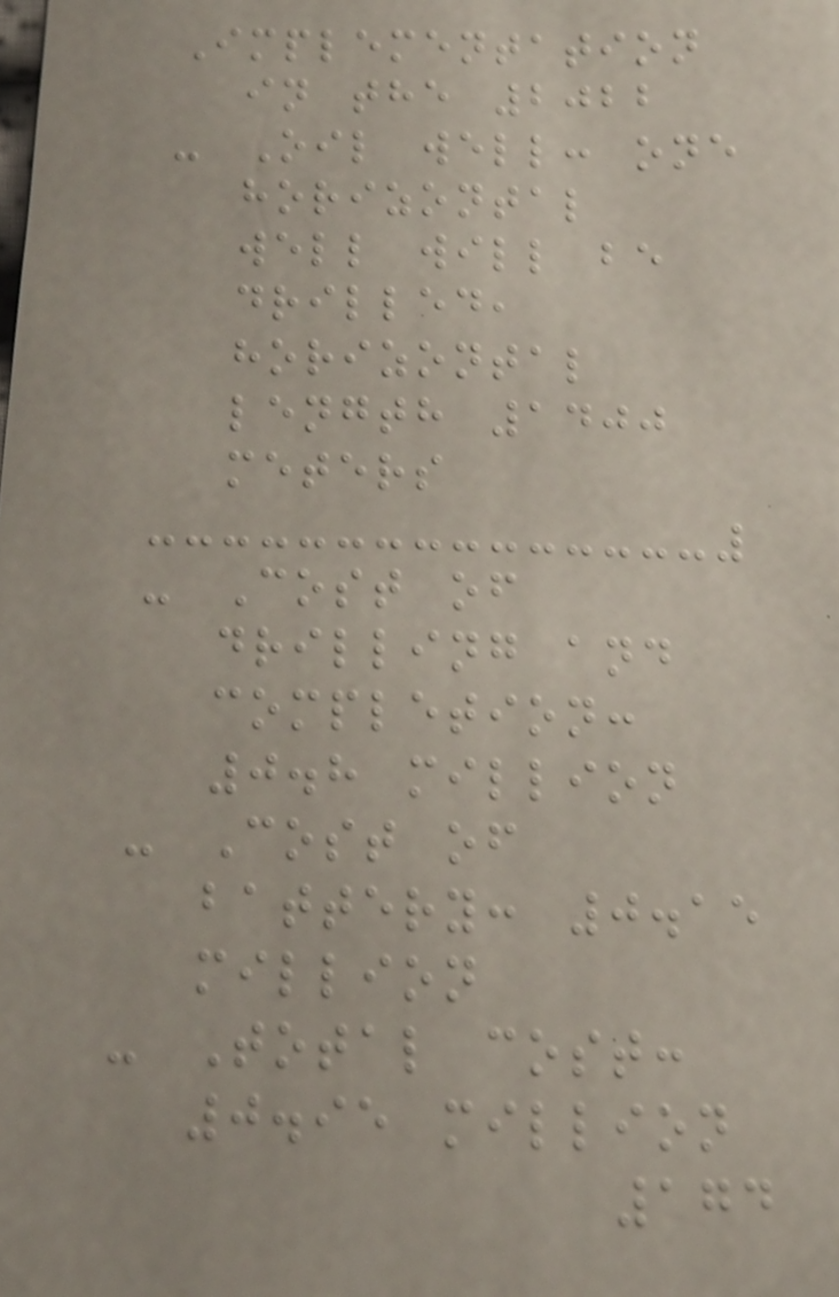Implementation
in the 2022
- Oil well: one
horizontal
well will be
drilled,
horizontal
length 1400
meters
- Cost of
drilling and
completion:
0.8 million
- Cost of
battery: 0.15
million
- Total cost:
0.95 million
174
